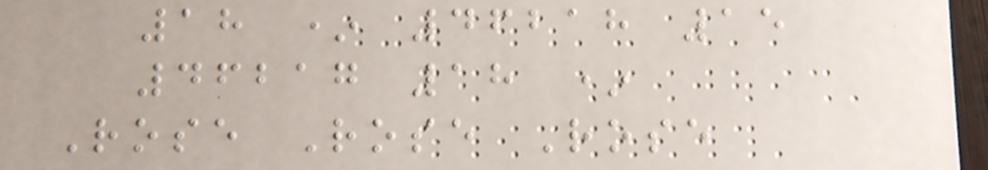18 * 46218 15
46217 18 *
Rose Rose Rose
